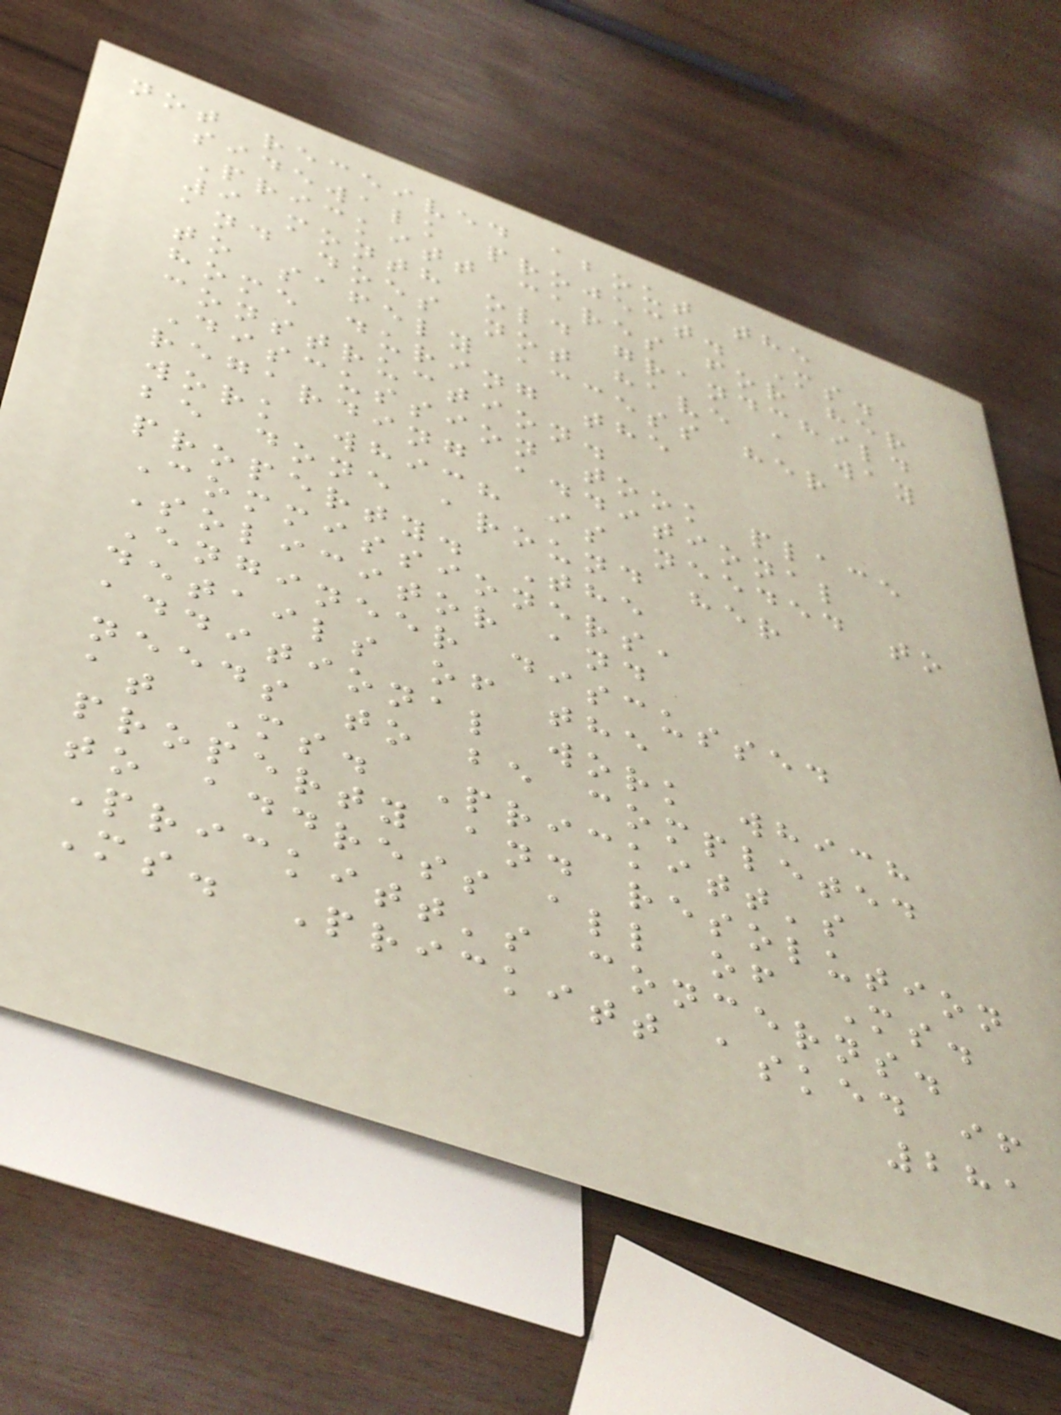not received about the
sidewalk project. Ms.
Prickitt cares for her
9 month old grandchild
and does not have a way
to safely access her
home during the
construction.
Discussion took place
regarding additional
work which is needed to
be done around her
property. The
Commissioners,
Solicitor and
Engineer discussed
details of the
additional work which
needs to be completed
at Ms. Prickitt's
property and resolution
to address all of Ms.
Prickitt's concerns.
Ms. Prickitt asked if
281
